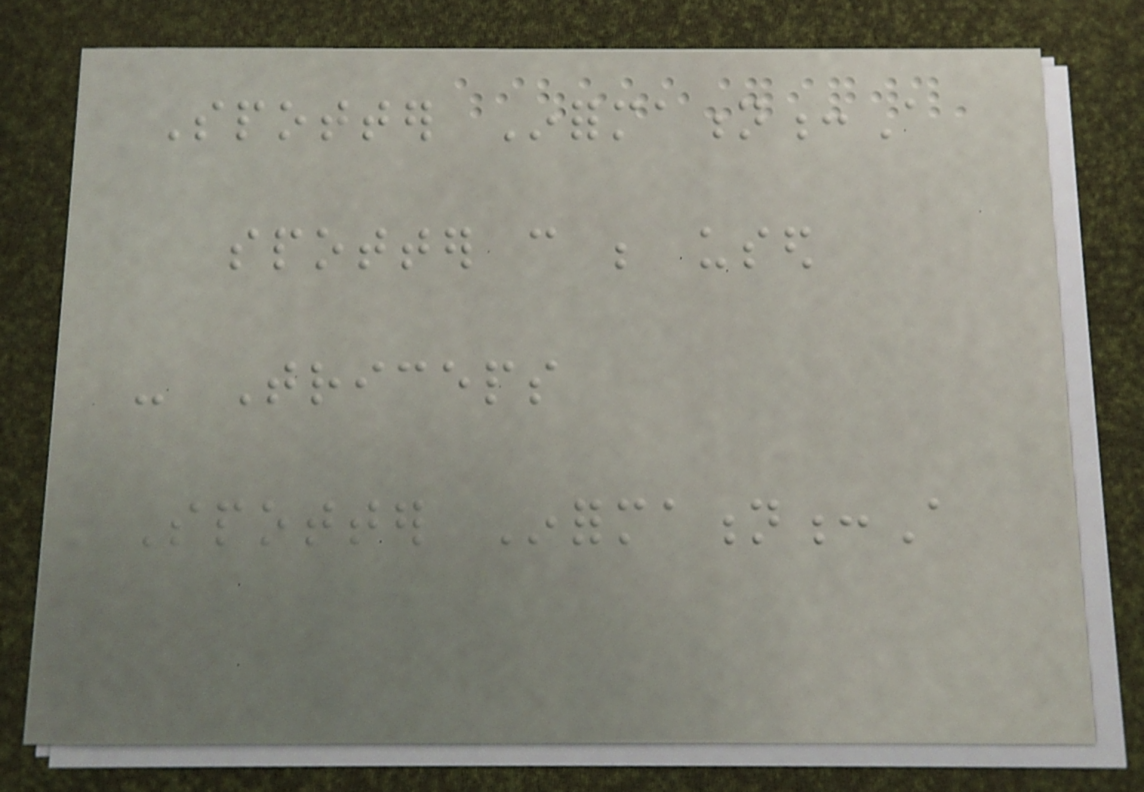Spotter Information:A
spotter can be used
- Triceps
Spotter Information:A
